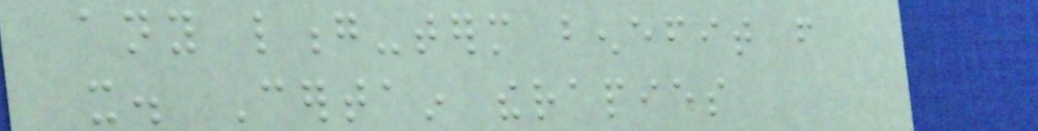any long-term benefit from
it. Certain therapies
